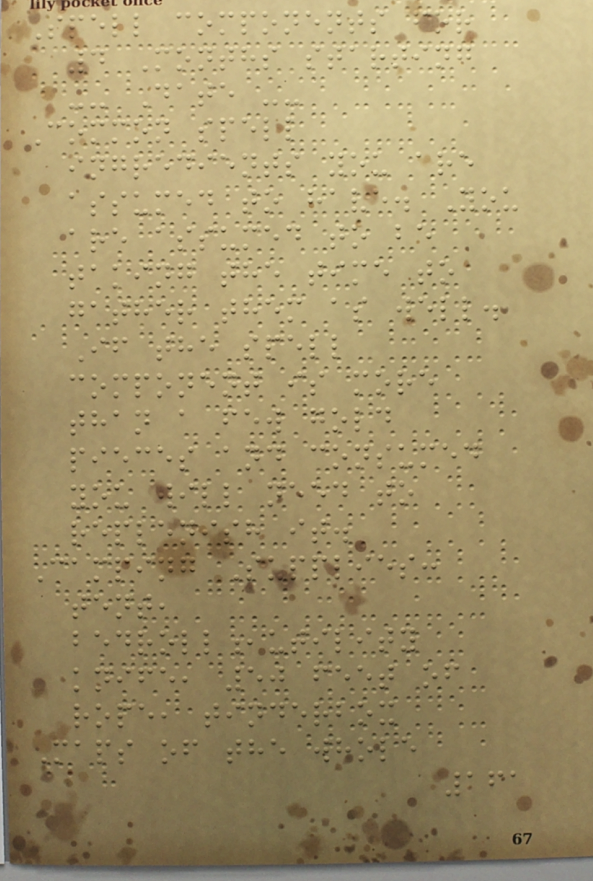Spell components for
4 Months starting
-- Date --
Common spell
ingredients you are
assumed to have. You
are assumed to be
taking the time to
gather them as well.
If the spell
component is more
than a few gold
pieces and consumed
you will need to
replenish it.
Camping Supplies:
tent,
bedroll,utility
knife, 50 feet of
rope, tinderbox
Maps of the whole
161
